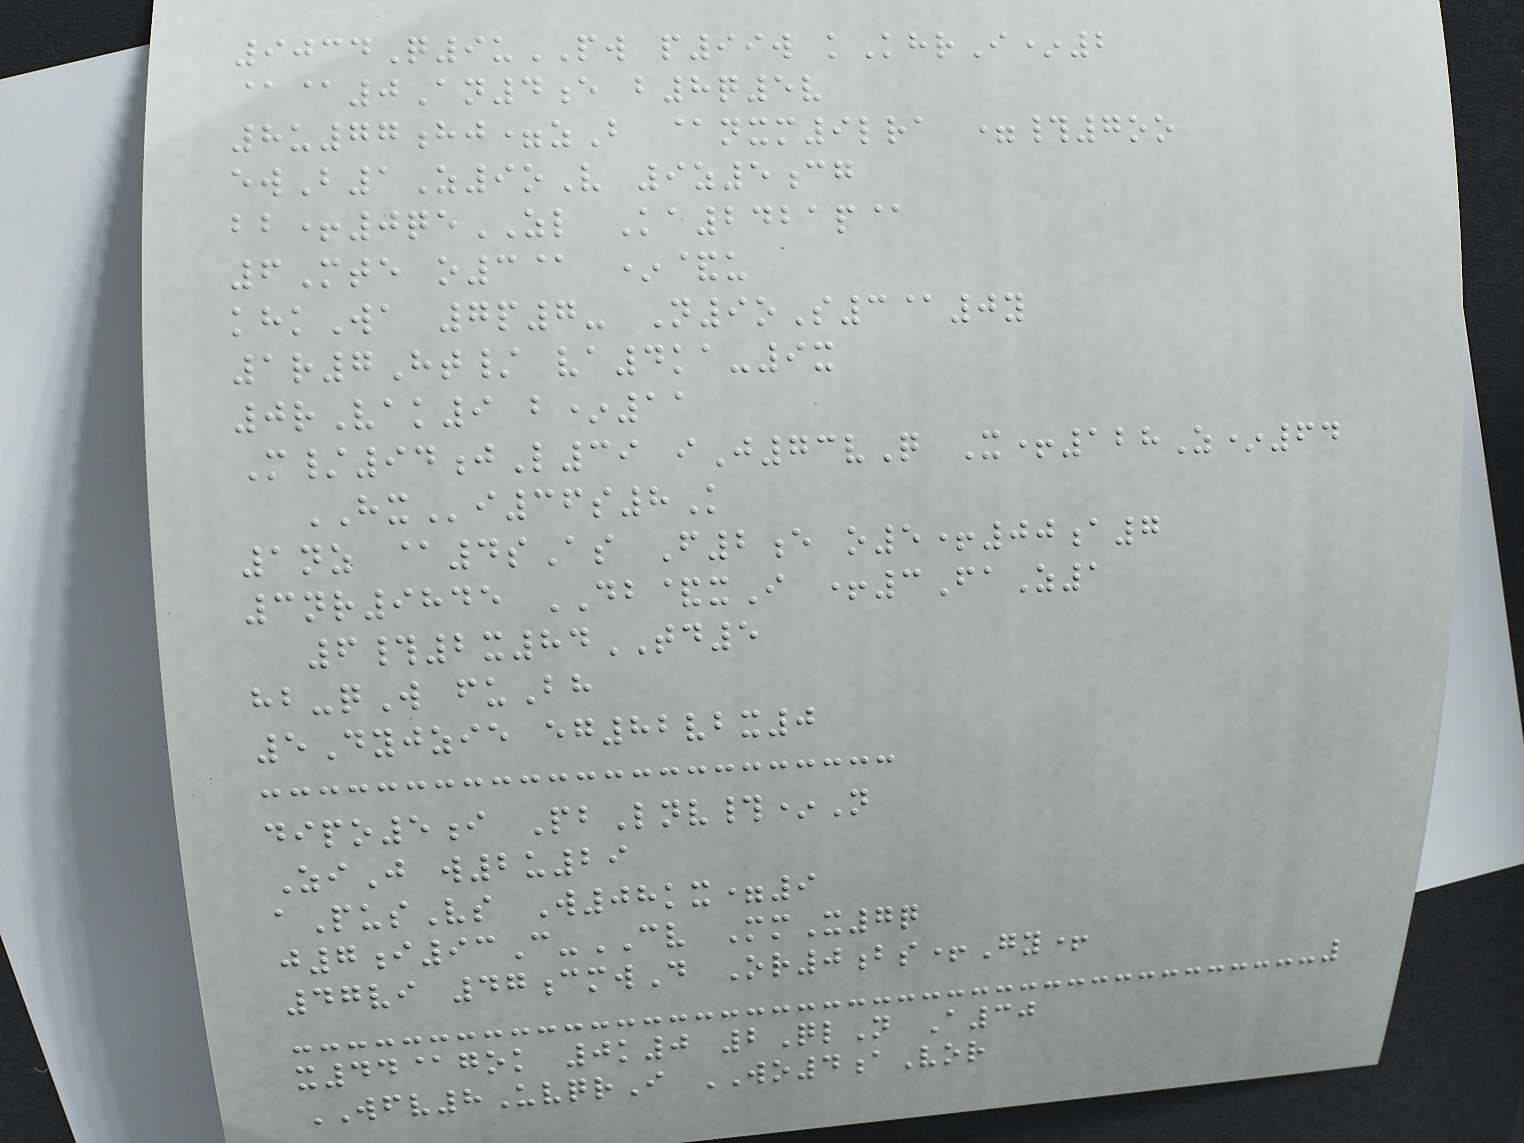9034Q9uPW p99w kKhrI*2
@@0An4e b8q5v
8u77hj=zB @nxm9lra =#7oo
ewB1Z9oV 9z5cg
bb+0qeZL Ka2421p@
6Mte o3@ *&u
khkWa 7p7- N9oS3@0y
1r7Ht/ va4ka-9x
0rVak9 b*11
M/94jL39 iJ73vQ X+128Z*64
HXi36s8K
1nz @4sAs F2e o5+00a7
3nr9845 DB&xI +3FaZ1
6#2x84TD5
hb-qW fuBh
5Dyjzie eg82vbx0
dipo5i PbLnv#*N
ZiJ w2u29
aPusVs W08kx=9
j7i93C-CV MmX7q
47vi 47cmwD Or0bs+Gy+
x44@gok 0k0 2QlN A30
WFV8UvqrI WO4aVor
